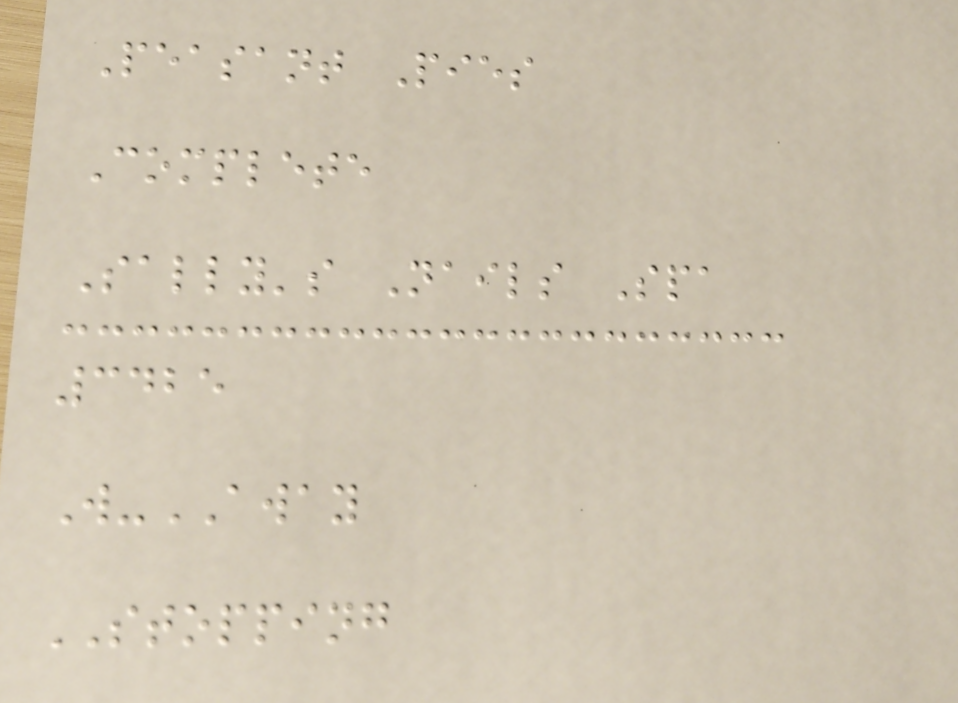Peasant Pies
Complete
Sally's Nails Spa
3425
W-AWAY
STOPPING
